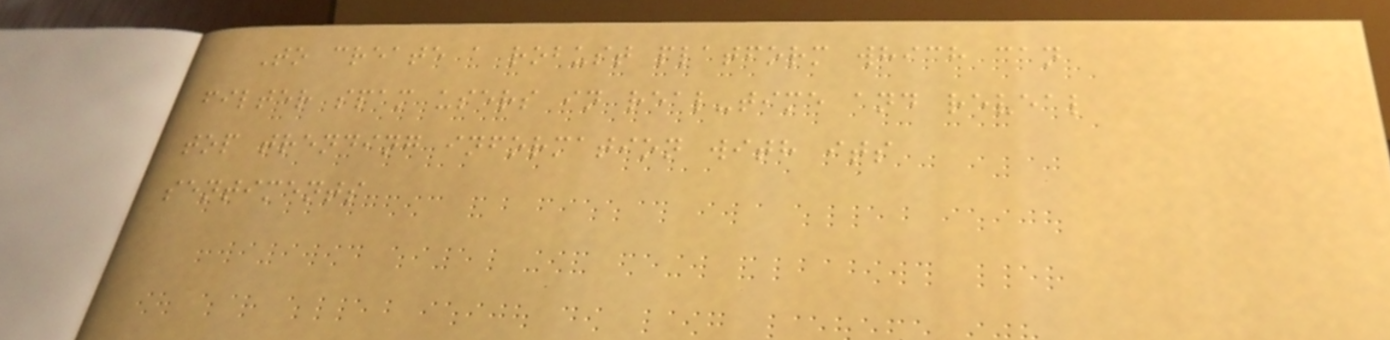To create a robust platform which can
filter spam users in real-time and reveal
top trending information with its
sentiments
